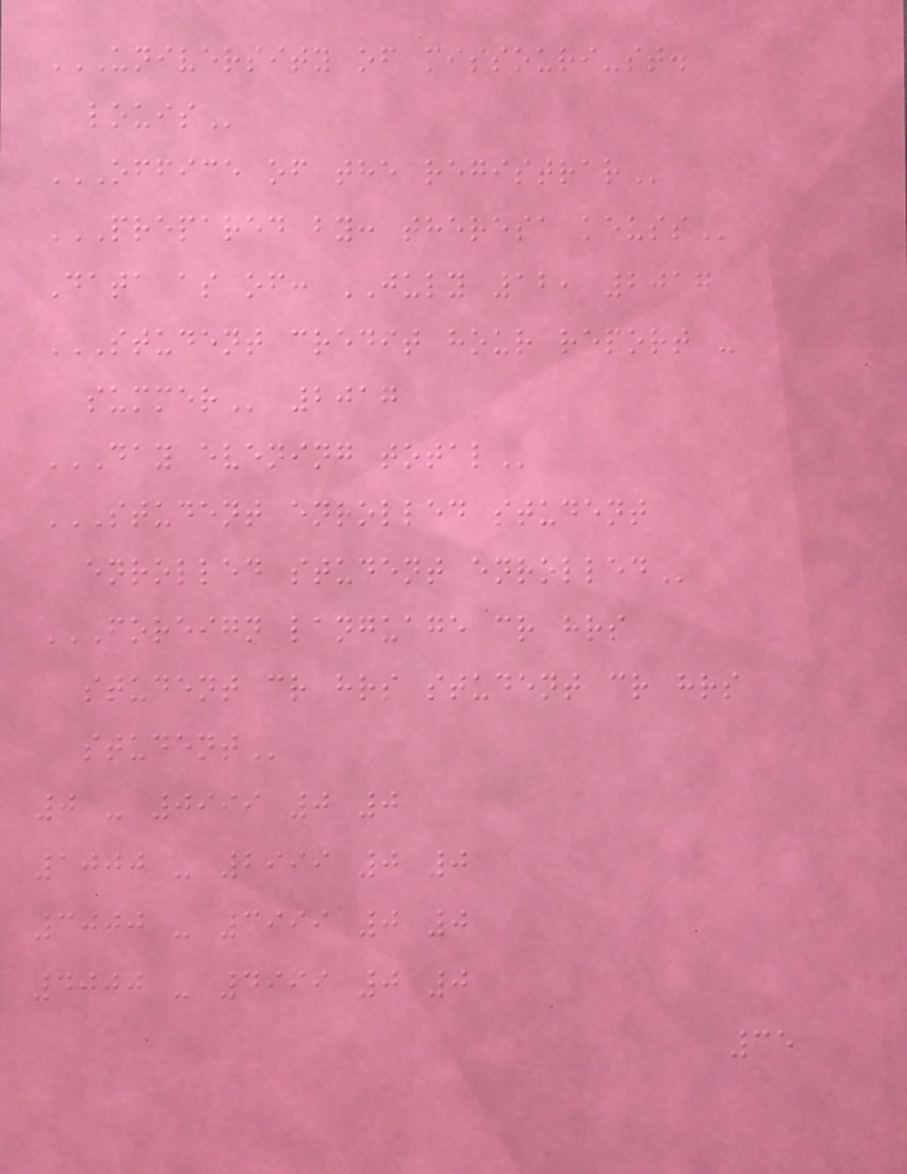UNIVERSITY OF MISSOURI-ST.
LOUIS
OFFICE OF THE REGISTRAR
PREPARED BY: THERESA KEUSS
Data as of: JULY 12, 2017
STUDENT CREDIT HOUR REPORT -
SUMMER 2017
DAY EVENING TOTAL
STUDENT ENROLLED STUDENT
ENROLLED STUDENT ENROLLED
FOREIGN LANGUAGE CR HRS
STUDENT CR HRS STUDENT CR HRS
STUDENT
0 - 0999 0 0
1000 - 2999 0 0
3000 - 3999 0 0
4000 - 4999 0 0
35
